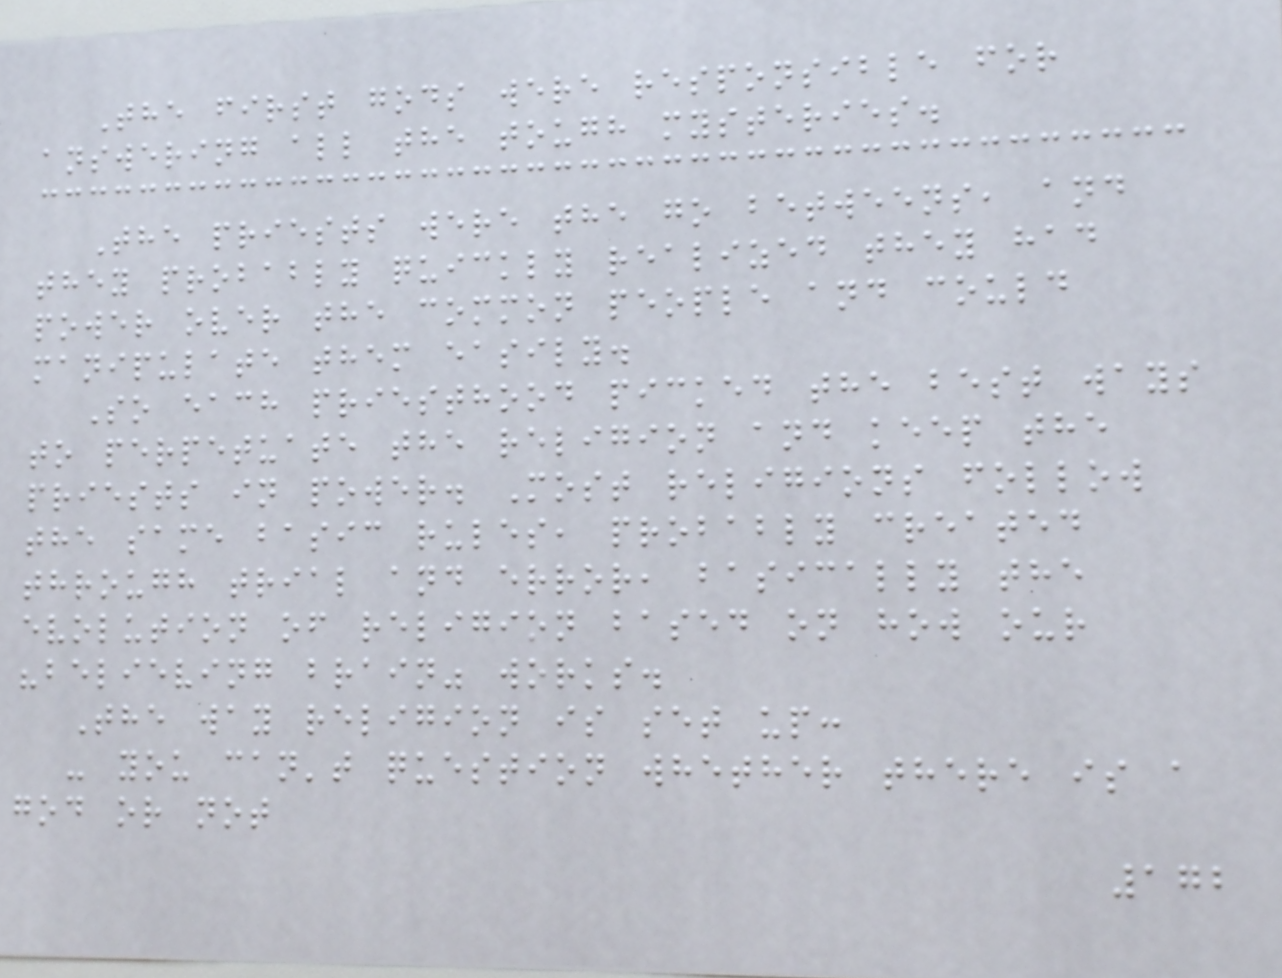The first gods were responsible for
answering all the tough mysteries.
The priests were the go betweens, and
they probably quickly realized they had
power over the common people and could
manipulate them easily.
So each priesthood picked the best ways
to perpetuate the religion and keep the
priests in power. Most religions follow
the same basic rules, probably created
through trial and error, basically the
evolution of religion based on how our
"believing brain" works.
The way religion is set up:
- you can't question whether there is a
god or not
172
